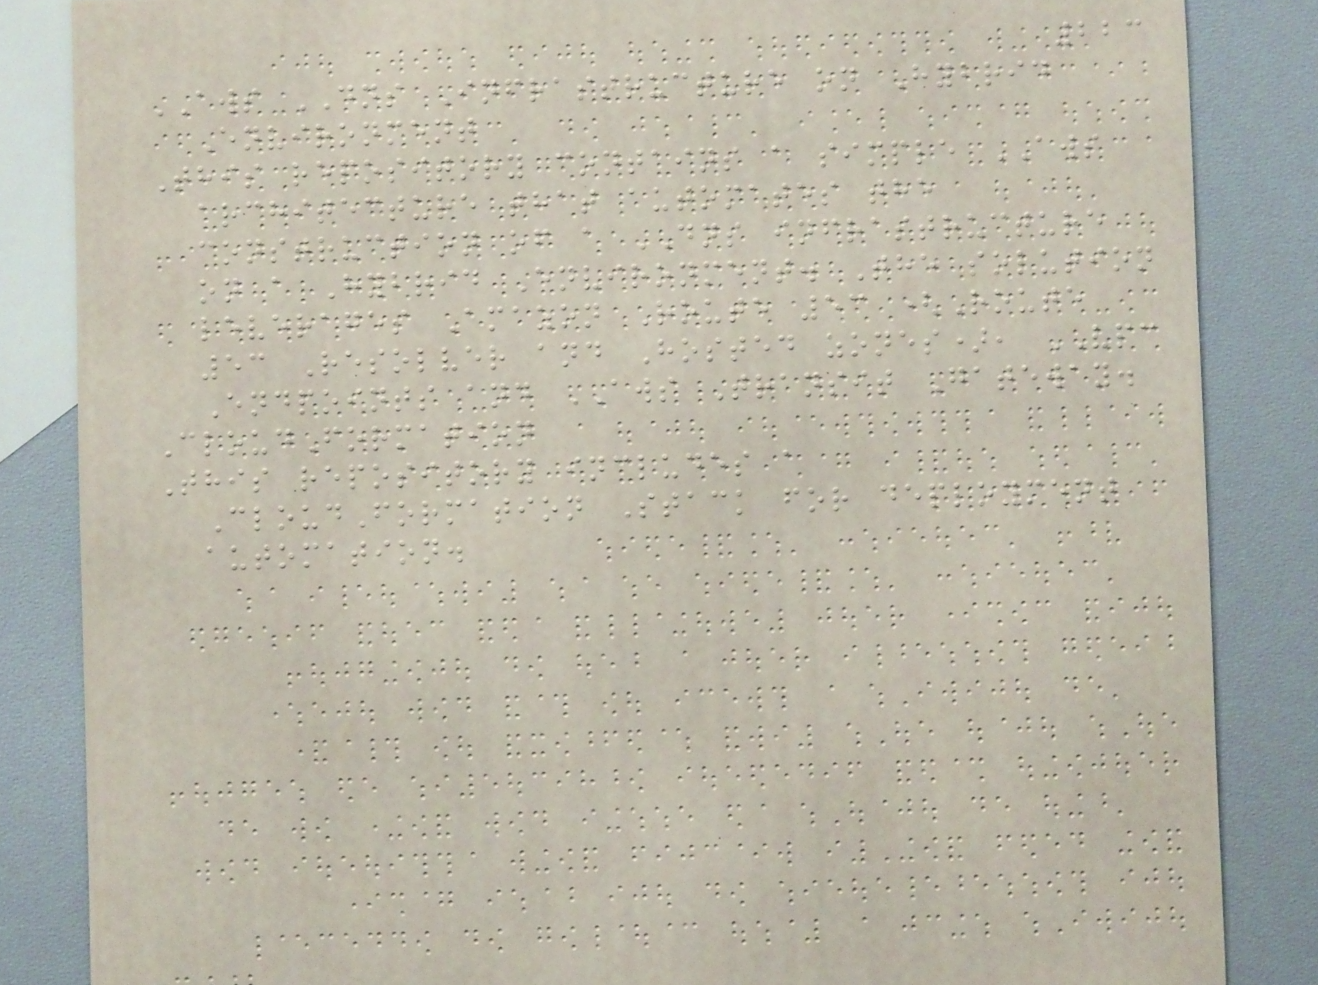223
AWS DNS Infrastructure on Hybrid
Environment
This repository contains a simple AWS
architecture that automates the
construction of a DNS infrastructure
on a Hybrid Environment. The solution
leverages Amazon Route 53 (Route
53 Resolver and Hosted zones), VPC
Endpoints and AWS Transit Gateway.
CloudFormation
This repository includes a
CloudFormation Stack for deployment
automation.
